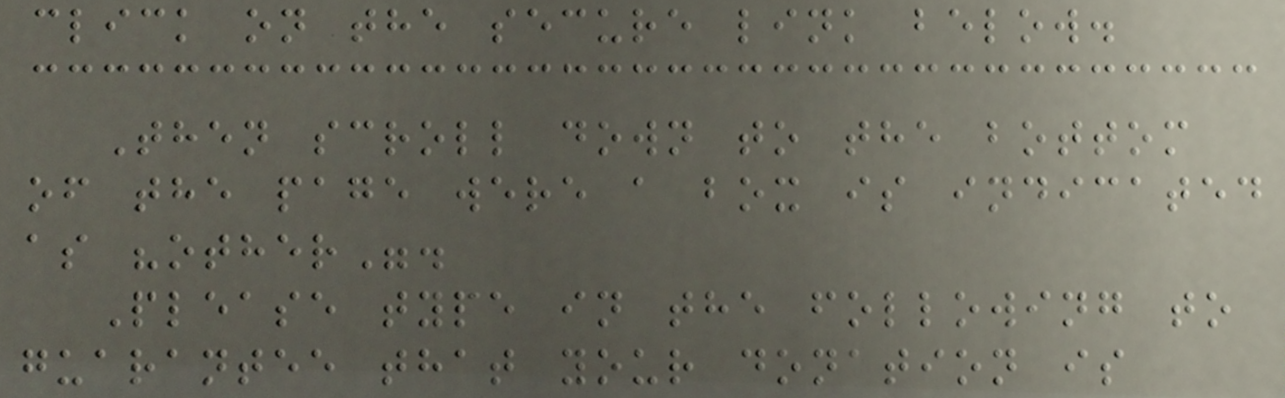click on the secure link below.
Then scroll down to the bottom
of the page were a box is indicated
as "other".
Please type in the following to
guarantee that your donation is
